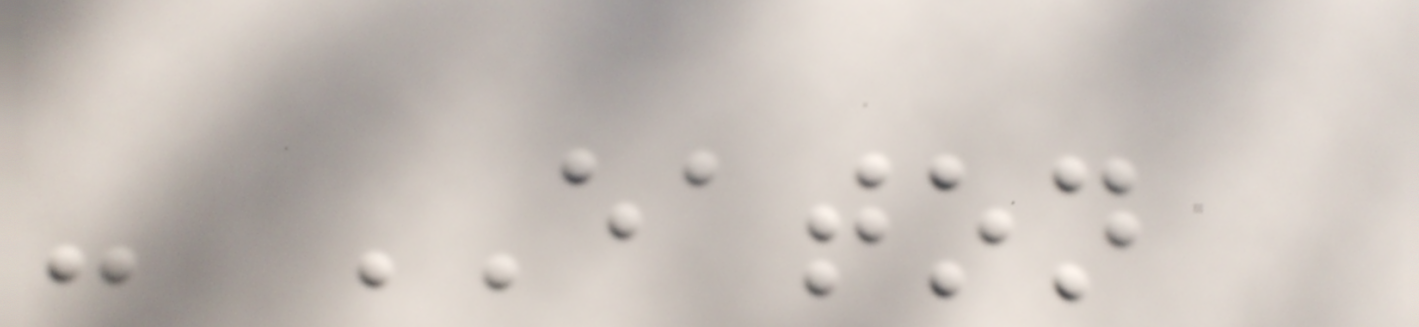- EATON
